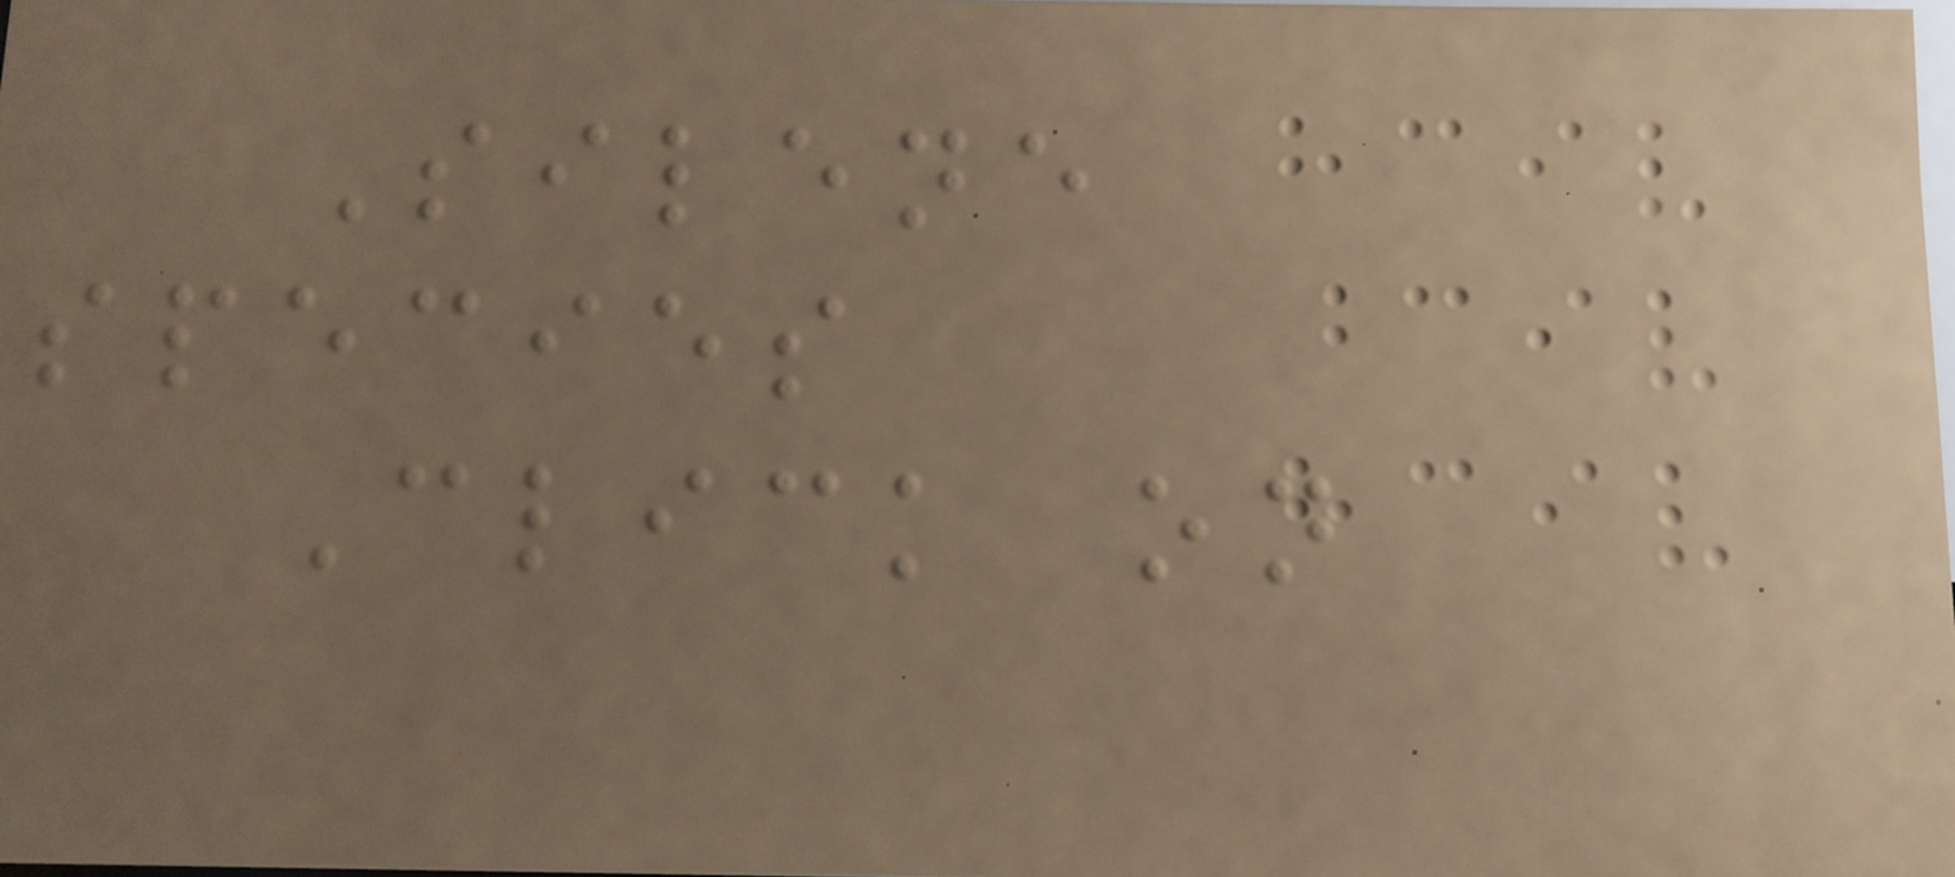Silene
species
Click on
